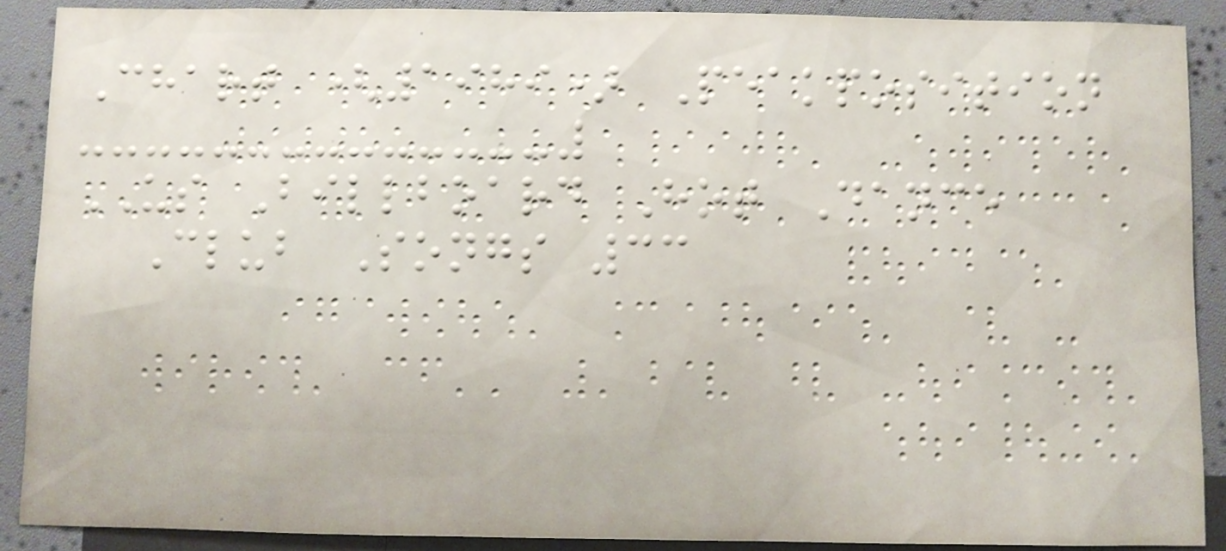Chart (1989) Peakposition
US Billboard Hot Dance
Club Songs 33
